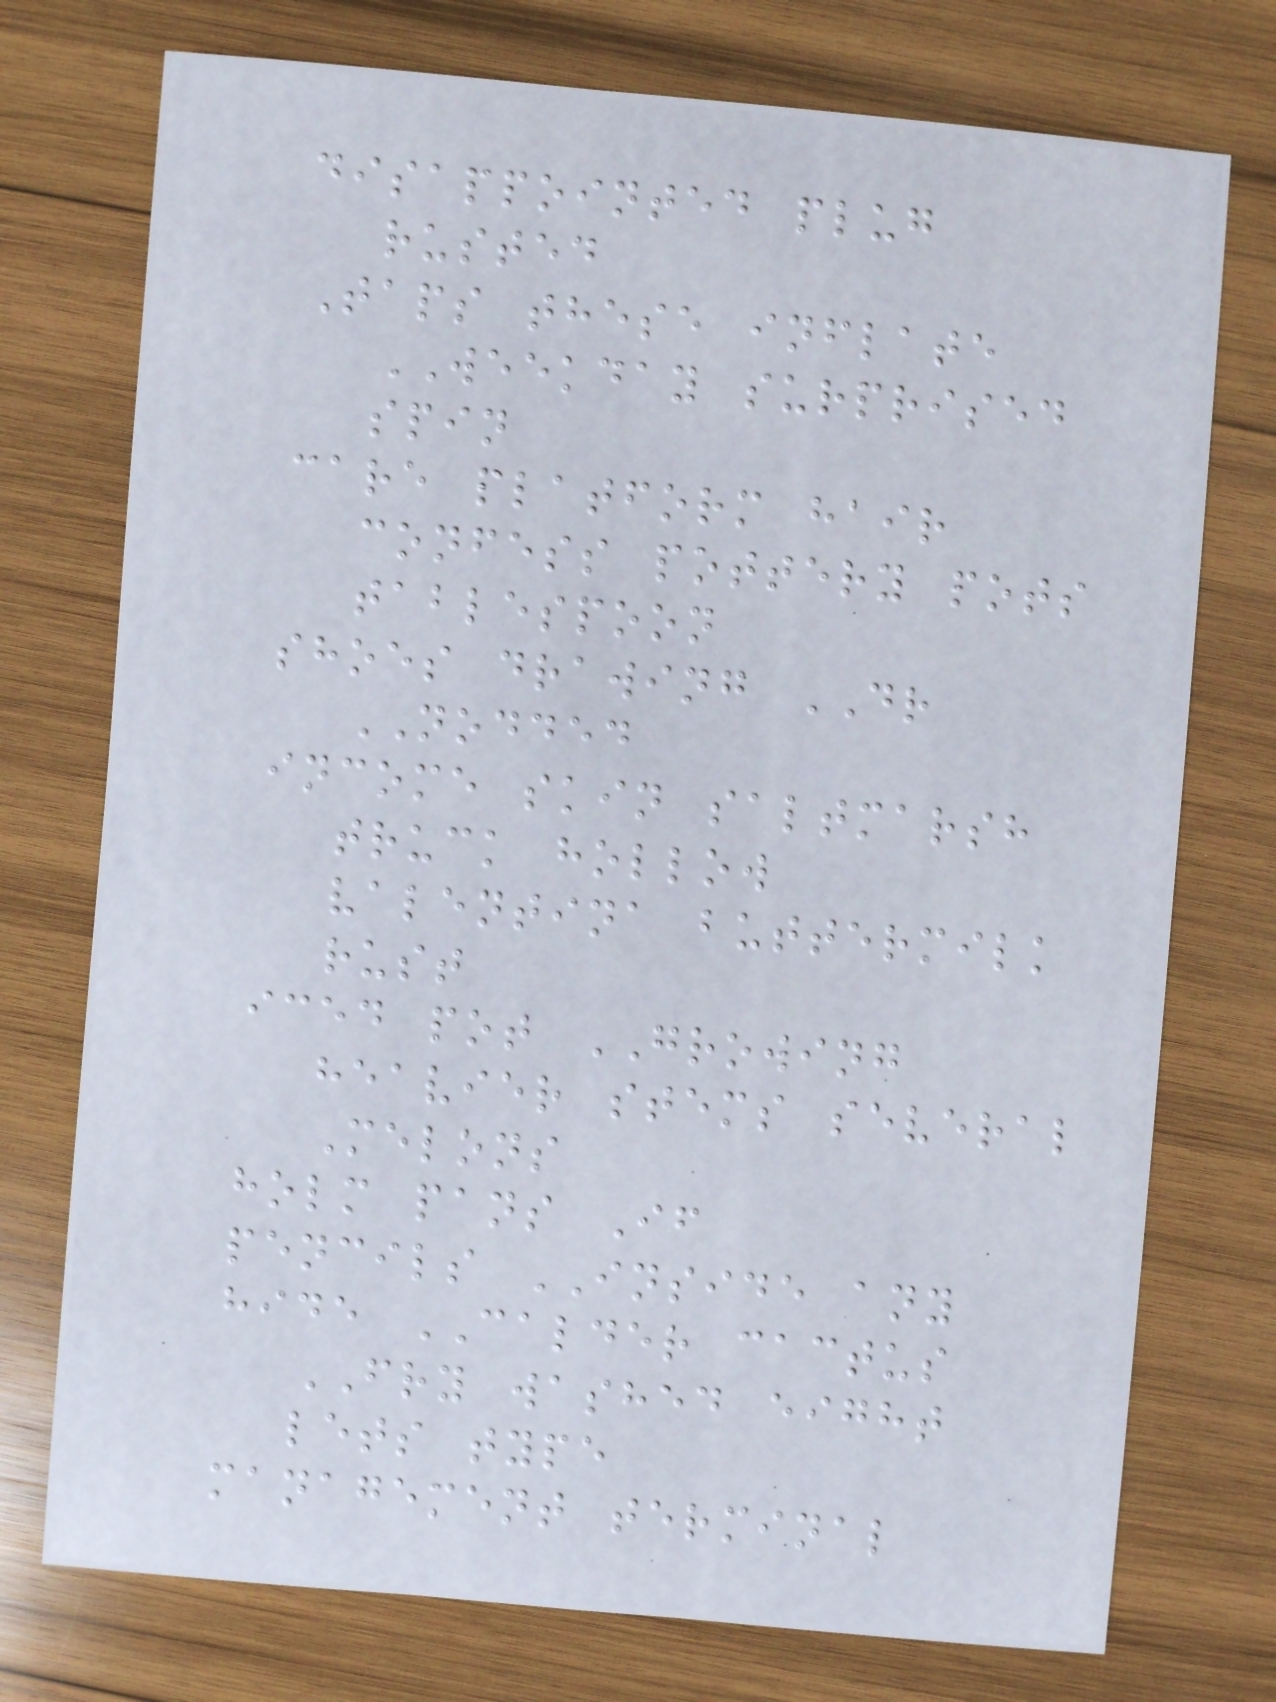disappointed plug
rusted
Taps these inflate
WEEKDAY surprised
spin
care platform hair
confess pottery pots
tablespoon
shoes drawing DR
NODDED
income skin saltmarsh
truck hollow
valentina buttermilk
rust
iced pot GROWING
heavier stems several
Melons
holm pans If
pencils INSIDE any
hide CALDER cactus
FRY washed eight
lets type
management terminal
